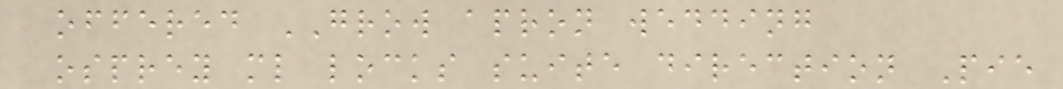offered GROW apron wedding
osprey ml locks suite direction Pie
